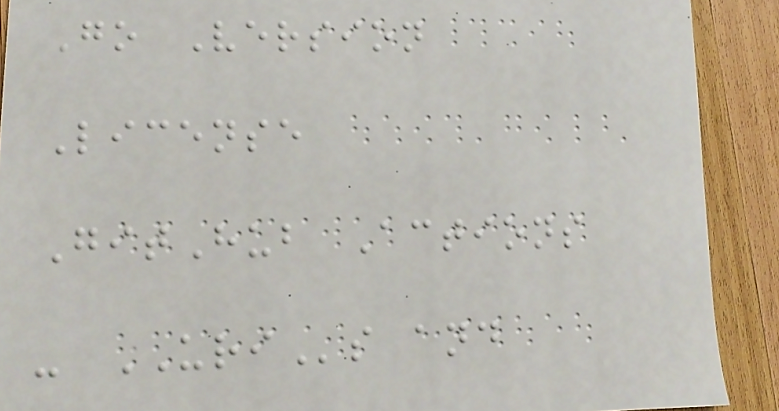Go Version
License
GitHub Actions
- URIs and
